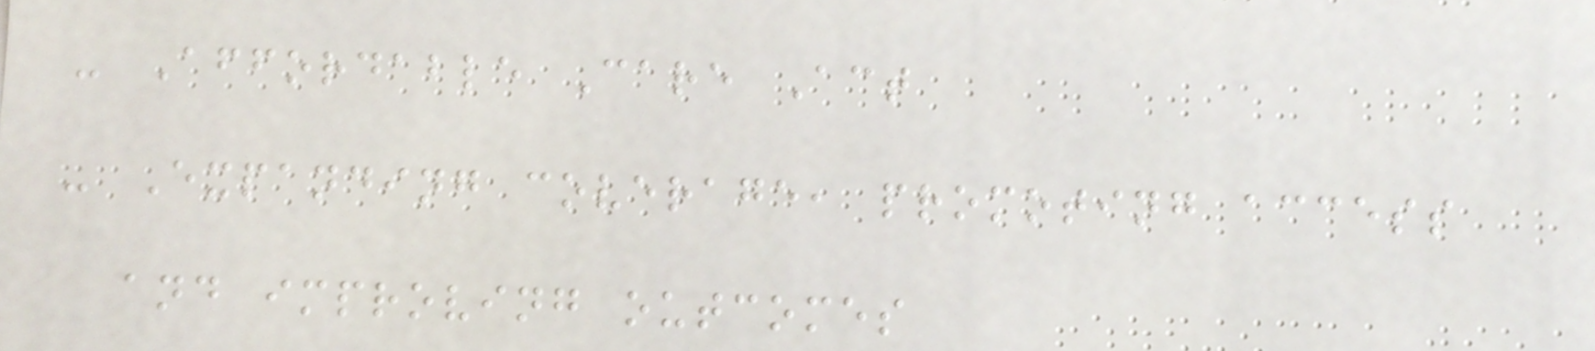- Affordable Care Act
- Expanding coverage, promoting access
and improving outcomes
